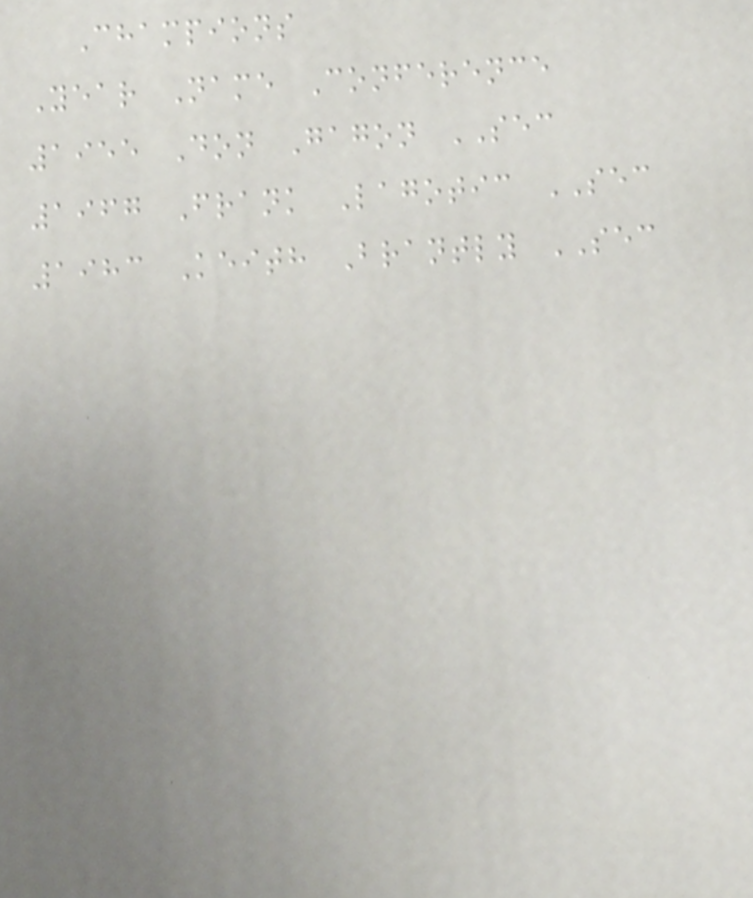Champions
Year Name Conference
1955 Don Gagon SEC
1967 Frank Lagotic SEC
1983 Keith Brantly SEC
